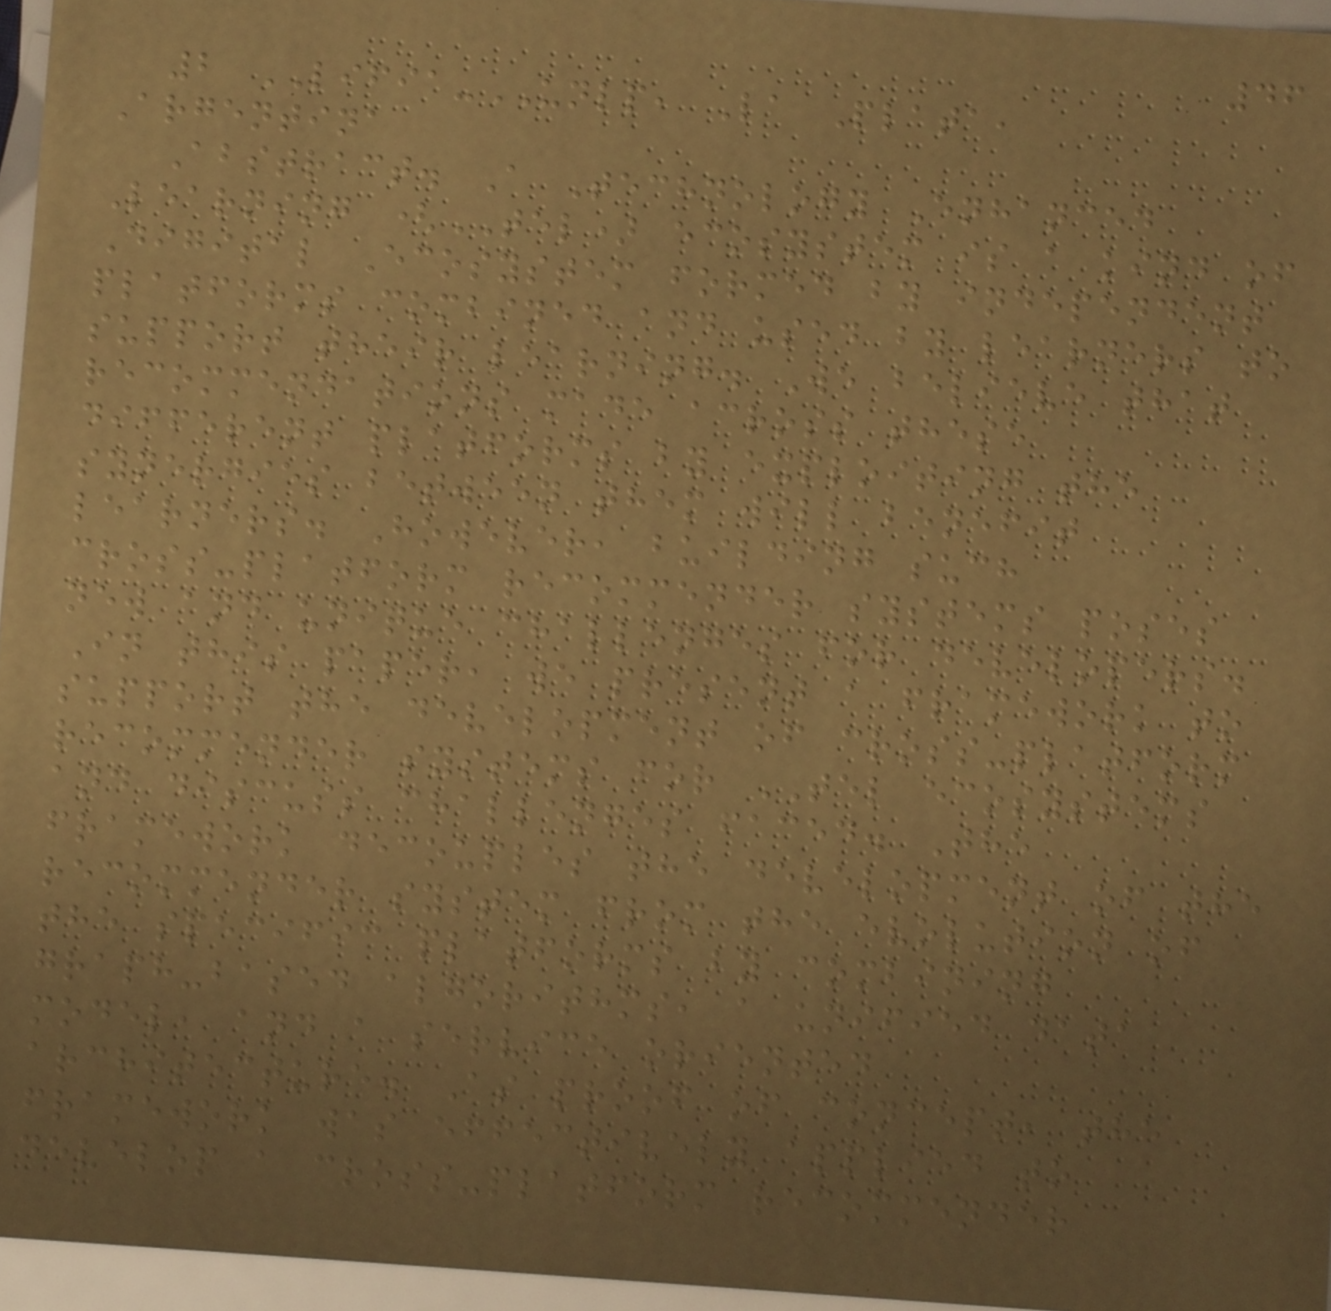46
2 LIFIA-UNLP, La Plata,
Argentina
Abstract. A Technology Enhanced
Learning (TEL) ecosystem is a kind of
Digital Ecosystem formed by independent
platforms combined and used by learners to
support their learning. We believe that
recommendations made across these
different platforms by exploiting the
synergies between them will benefit
learners. However, building such
cross-platform recommender systems poses
new and unique challenges for developers.
In this paper, we present a framework to
support the development of cross-platform
recommender systems for TEL ecosystems
and discuss challenges faced. The
framework decouples the development of the
recommender system from the evolution of
the specific platforms by combining
graph-based algorithms, a unified data
model, and a service oriented
architecture. As proof of concept, the
framework was effectively applied to
develop a cross-platform recommender
